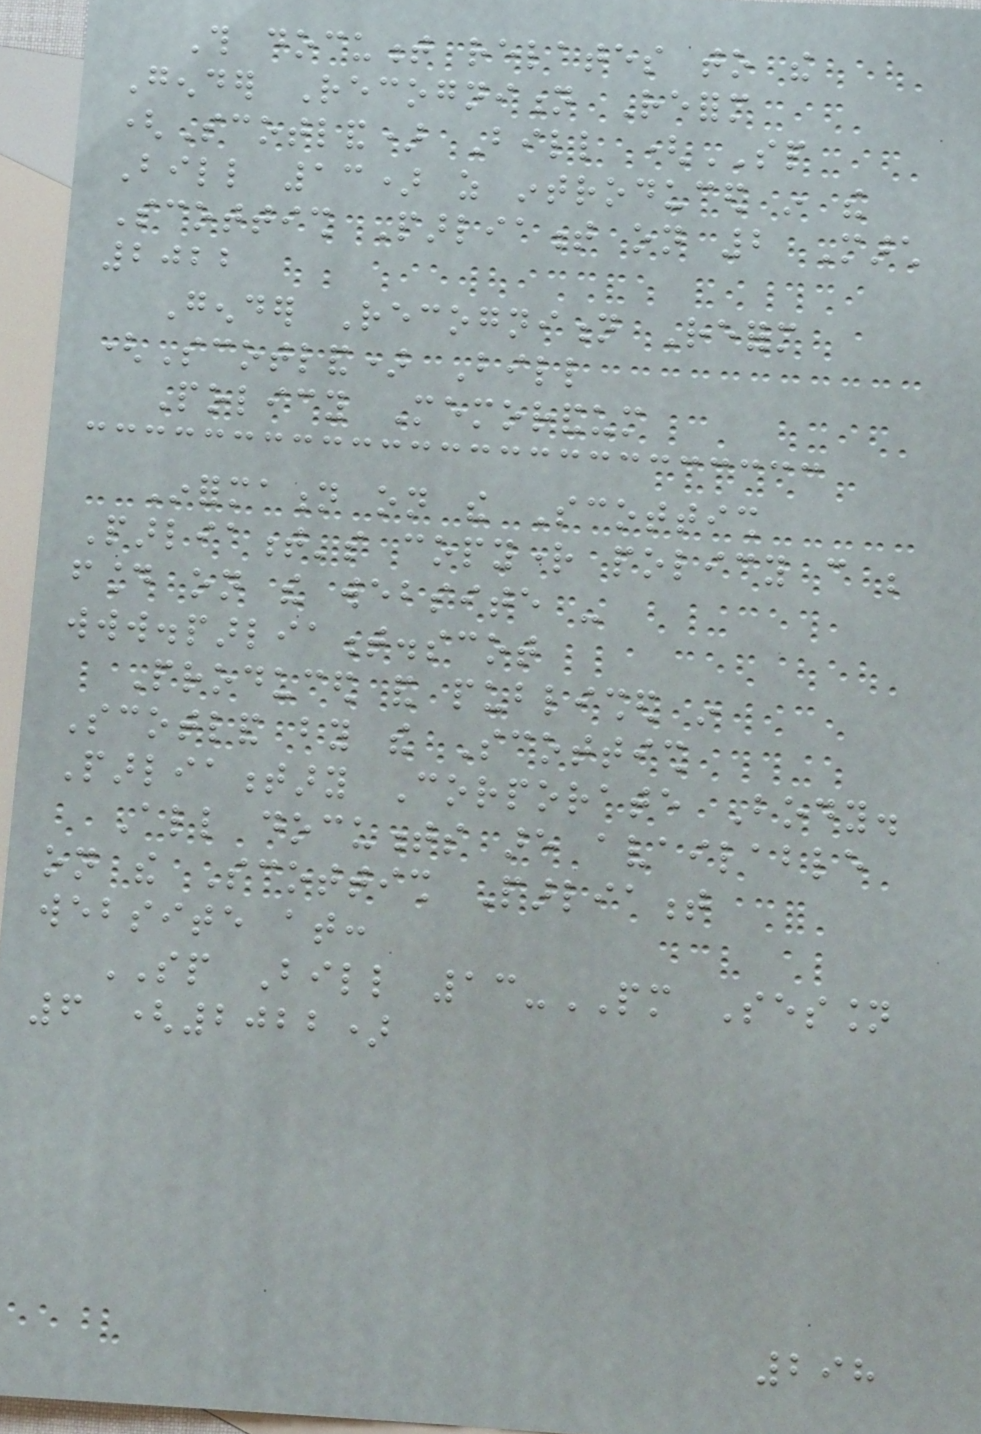This document relates to the
Gender Recognition Reform
(Scotland) Bill (SP
Bill 13) as introduced in the
Scottish Parliament on 2 March
2022
Gender Recognition Reform
(Scotland) Bill
Policy Memorandum
Information on the Scottish
Parliament's copyright policy can be
found on the website -
www.parliament.scot
Produced and published in
Scotland by the Scottish
Parliamentary Corporate Body.
All documents are available
on the Scottish Parliament
website at:
SP Bill 13-PM Session
6 (2022)
298
